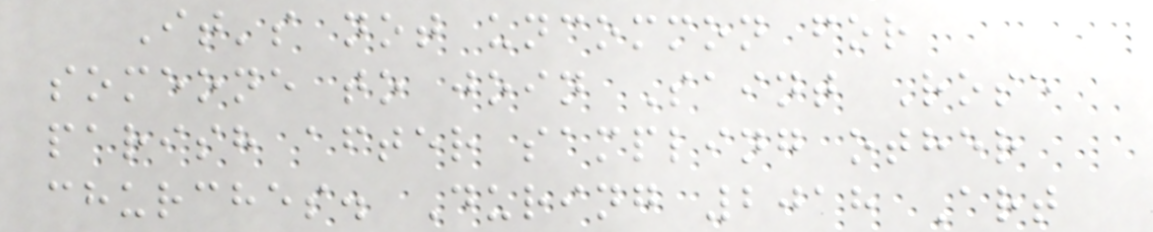It's not uncommon for
someone to join Saint Rose
parish after sampling other
churches. During 2018 Art
